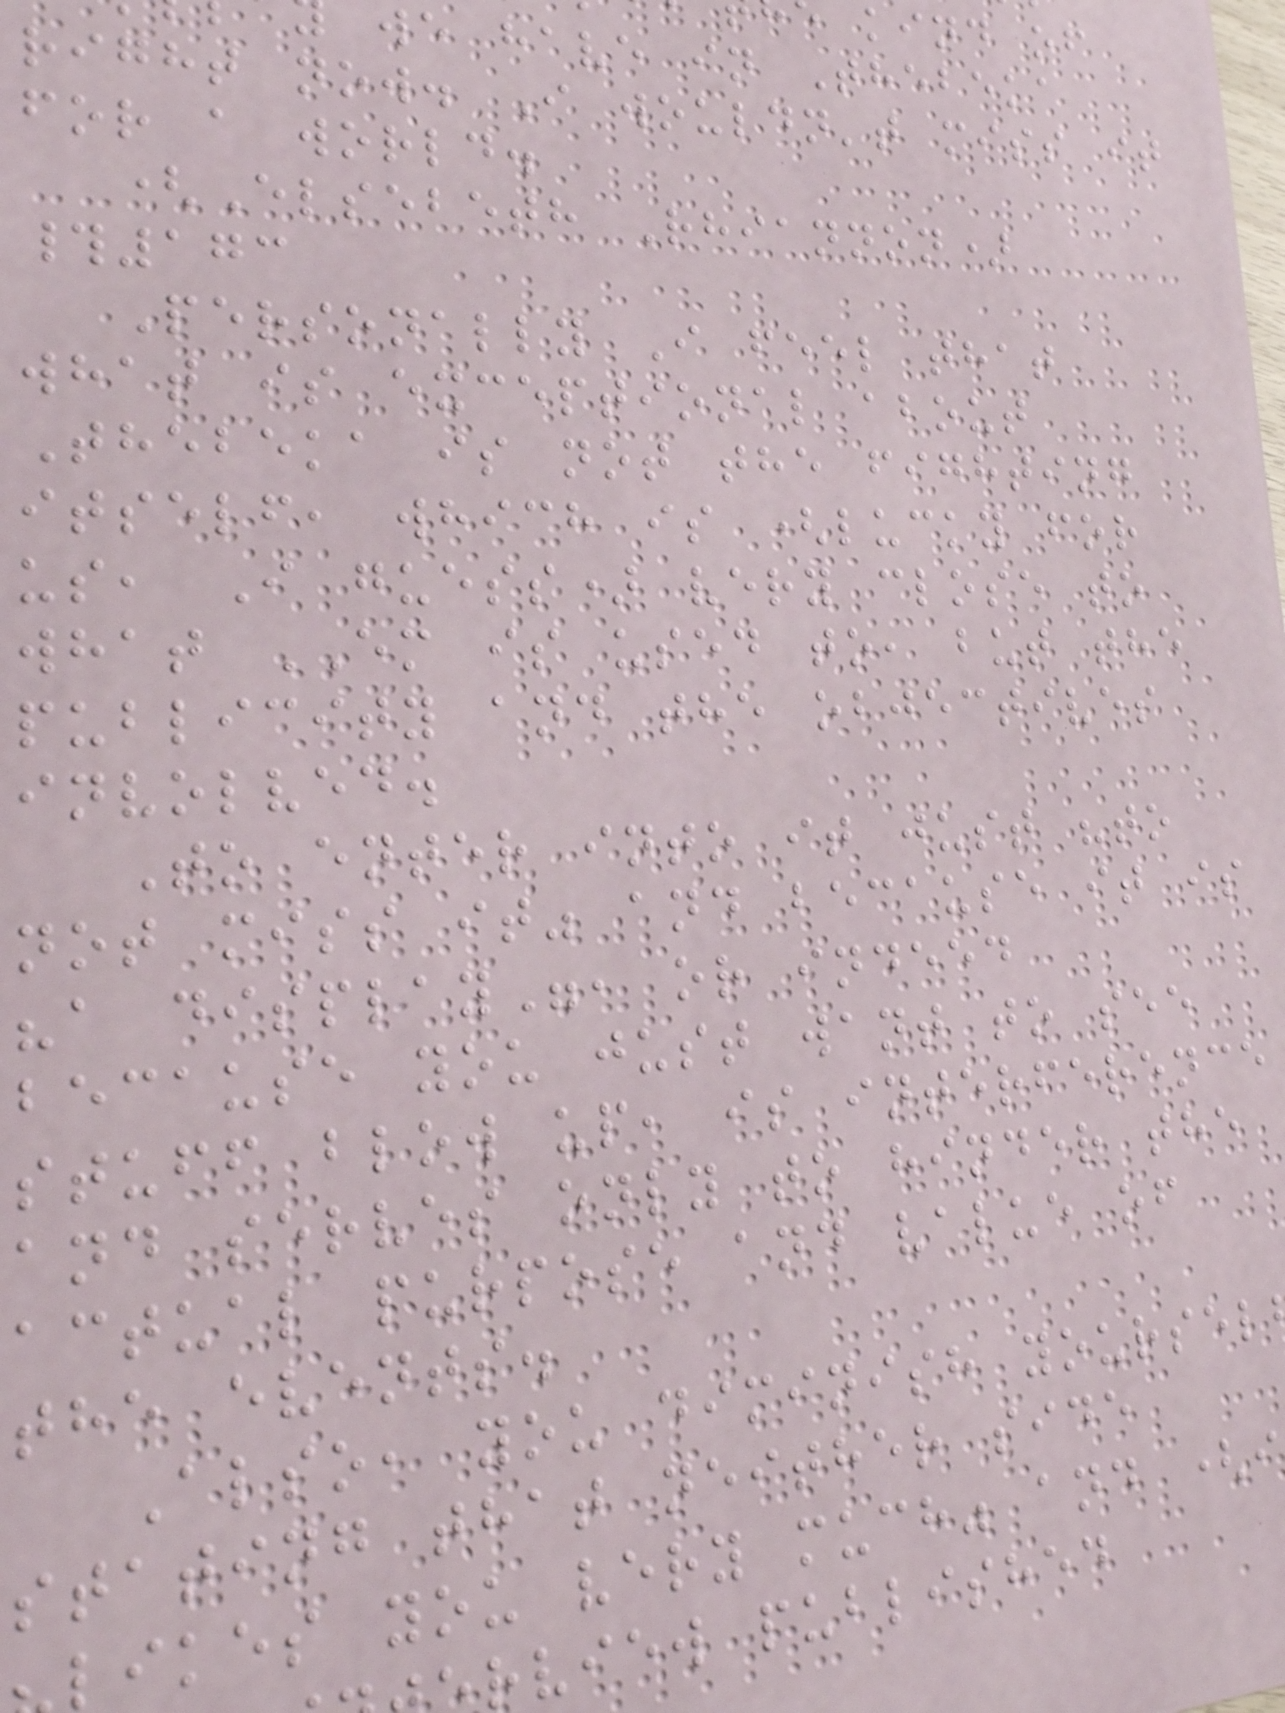kind of
we have in Thebeka
right now. I wouldn't miss it
for a world.
(Elsebeth Rhiannon)
#173
Personally I feel that
what is exceptional about
Thebeka is not the fighting
itself, which is (lucky for
us, I guess) very close to
what EM is used to, but the
publicity and the objectives
involved.
To enter into it just "to
not miss it" and because it is
"a display", or indeed
because you just want to see
stuff blow up, is interference
and serves only to hinder the
actual purpose and value of
the events.
Also, you diminish yoursel
stating that neither side
likes you very much" and (i
rview published
